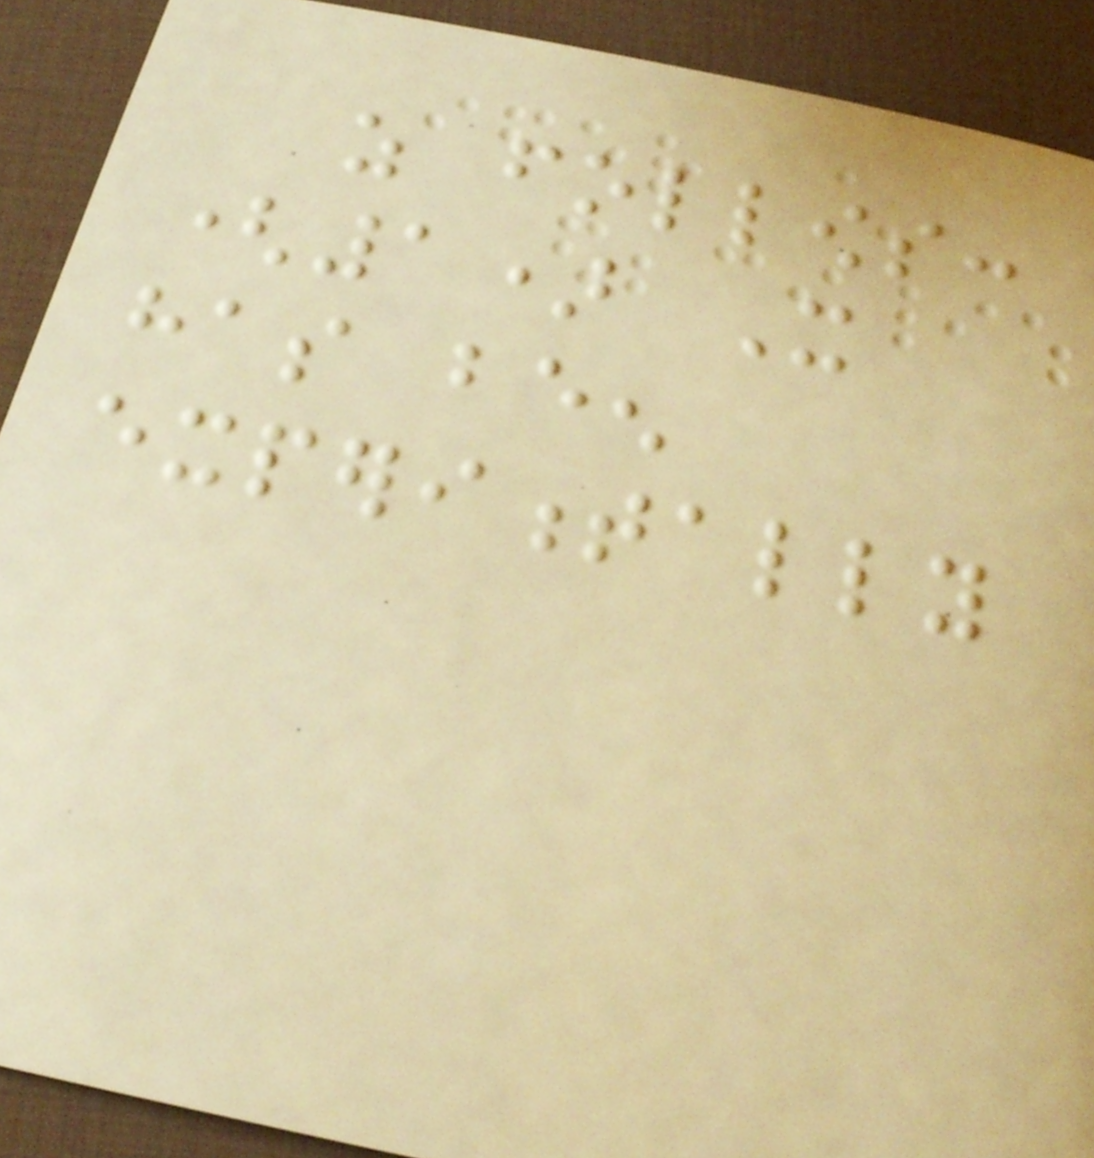as follows:
(1) It
has been
experimentally
